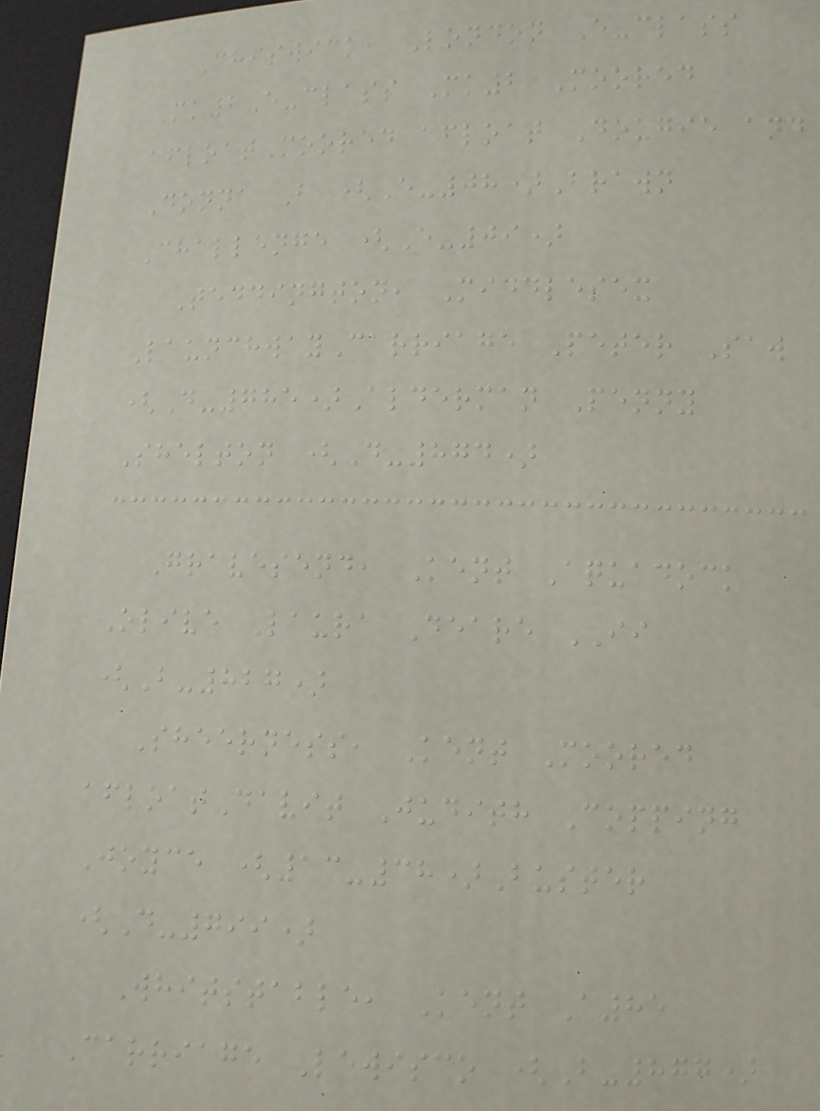Chiswick, London E-class
Mk2E-class Mk2 Moored
afloatMoored afloat Dougie and
Donna B (E-08)Brawn
Challenge (E-09)
Teddington, Middlesex
LaunchwayCarriage Peter Saw
(D-785)Alderman Penny
Shelton (D-874)
Gravesend, Kent Aquadock
Olive Laura Deare II
(B-827)
Sheerness, Kent Moored
afloatDavit Judith Copping
Joyce (13-38)Buster
(D-799)
Whitstable, Kent A85
Carriage Lewisco (B-877)
